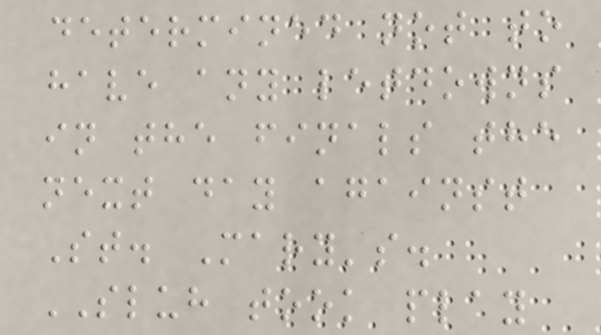determined not to
have any letdowns
in the finals the
next day against
St. Mary's.
SLUH took play
